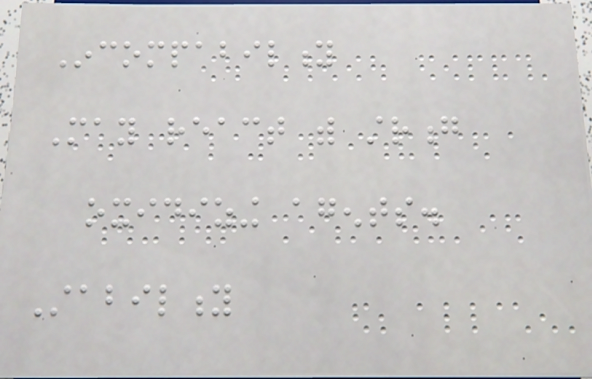Incompability
May react with strong
oxidizing agents.
Stability
